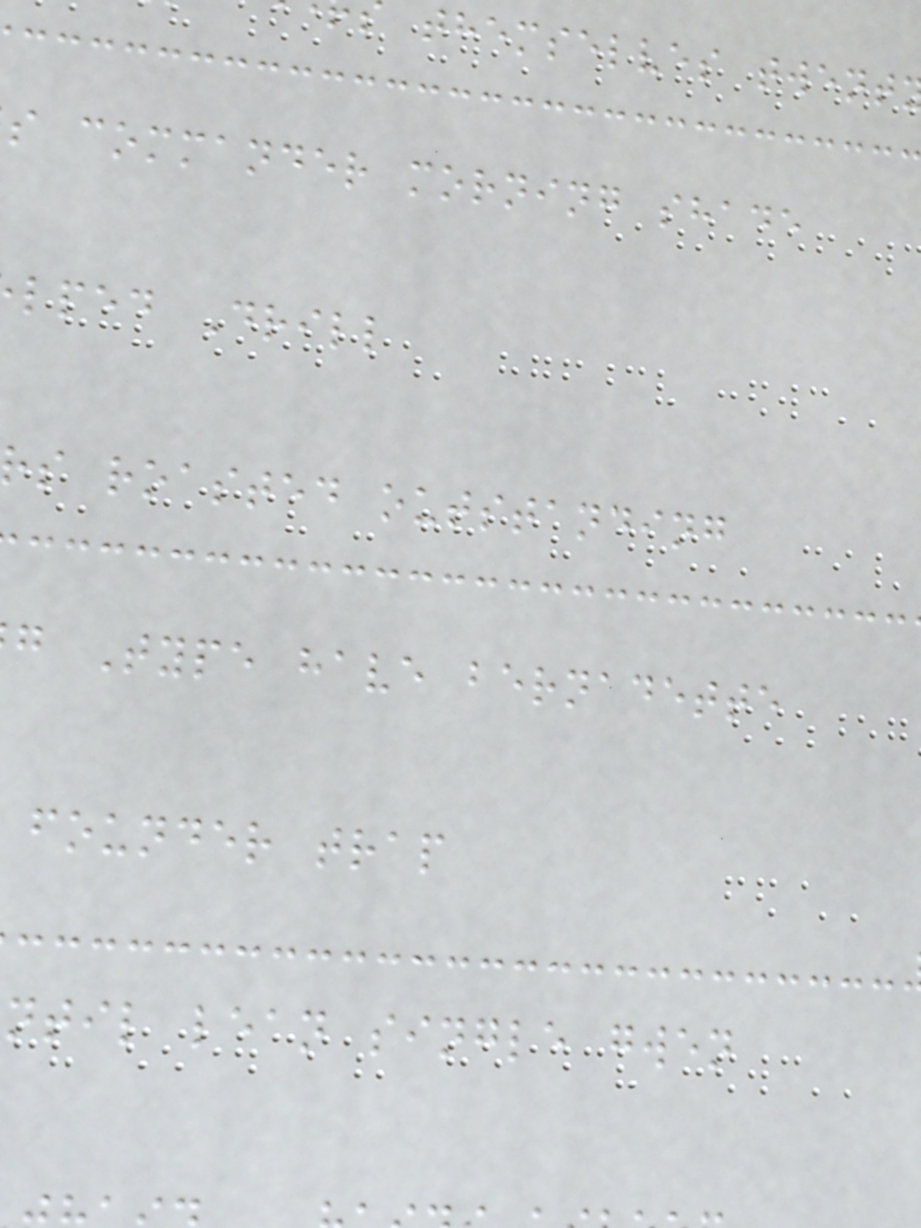themselves twent
s commander morning shade
lped Drill
s roasted outstanding
g Type have bernadette
founder trap
ntil lean single gwen
